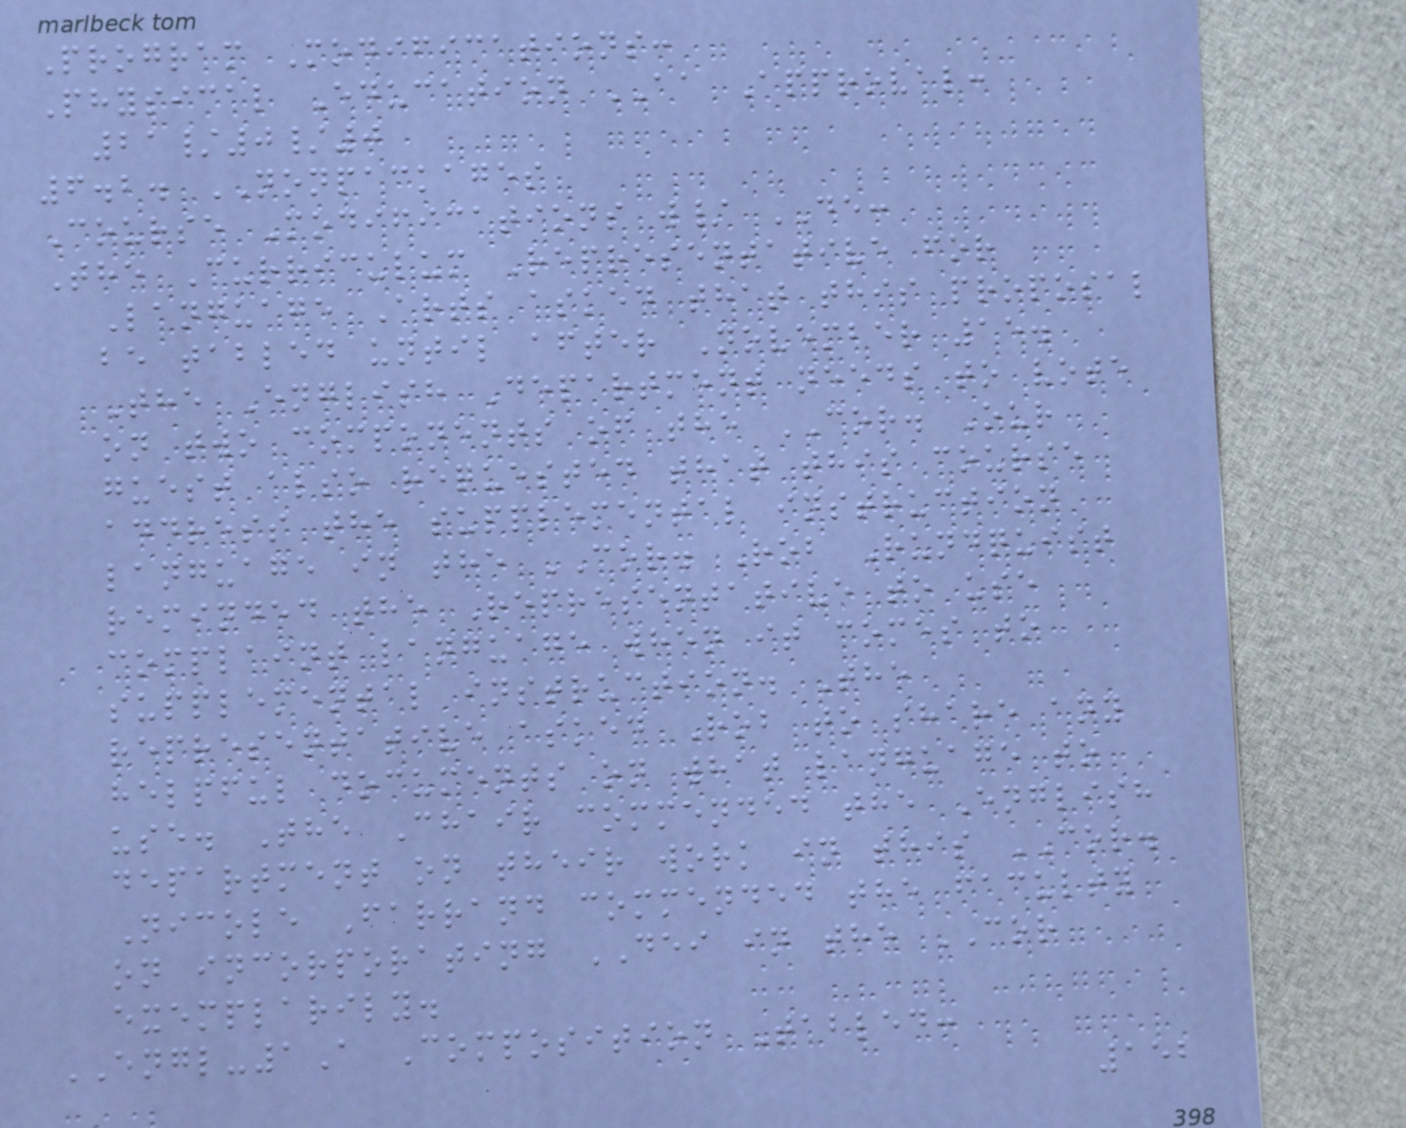Program Modifications:
Physical Education AA Approval:
21/0/0
6.2. NONPACKAGES
Course Modifications w/ DE:
The Curriculum Representative for
Language Arts asked that this proposal
be tabled until after November 15.
The English Department needs to vote
on two components of the COR. Our
guest also requested that this course
address the supplemental instruction
language in the COR. Rob Rundquist
reminded the Representative to use
complaint language when it comes to
supplemental instruction. The
representative asked Rob to share any
helpful documents on what language to
use. The Chair commended the English
department on their work in this COR.
Nicole Farrand commended the faculty
on incorporating DEI in the COR
exemplarily.
ENGL-1A Composition Tabled:
152
